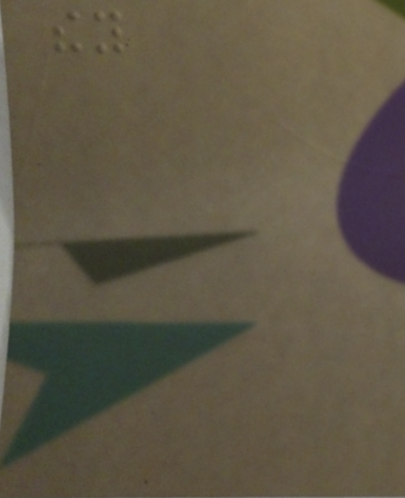they
